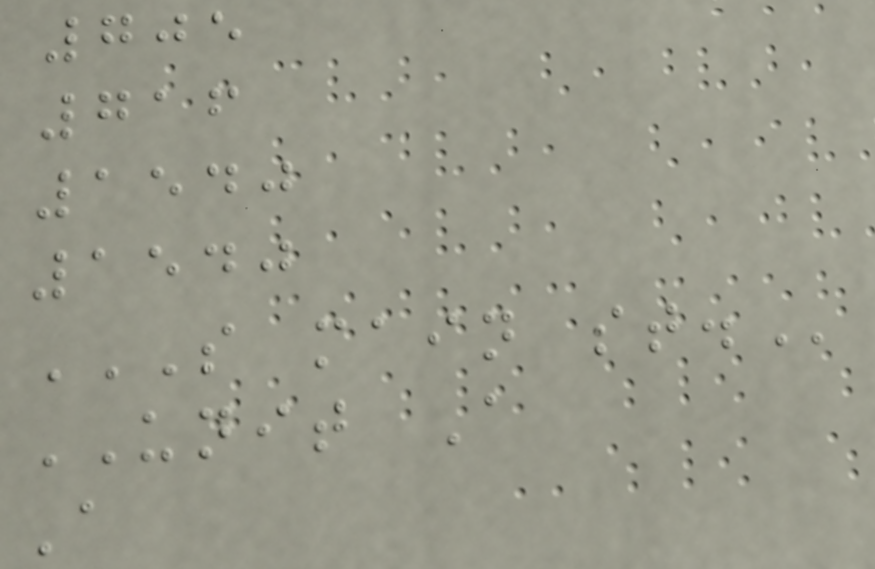705
716
1540
1540
S MAIN ST.
UNIT A
A
